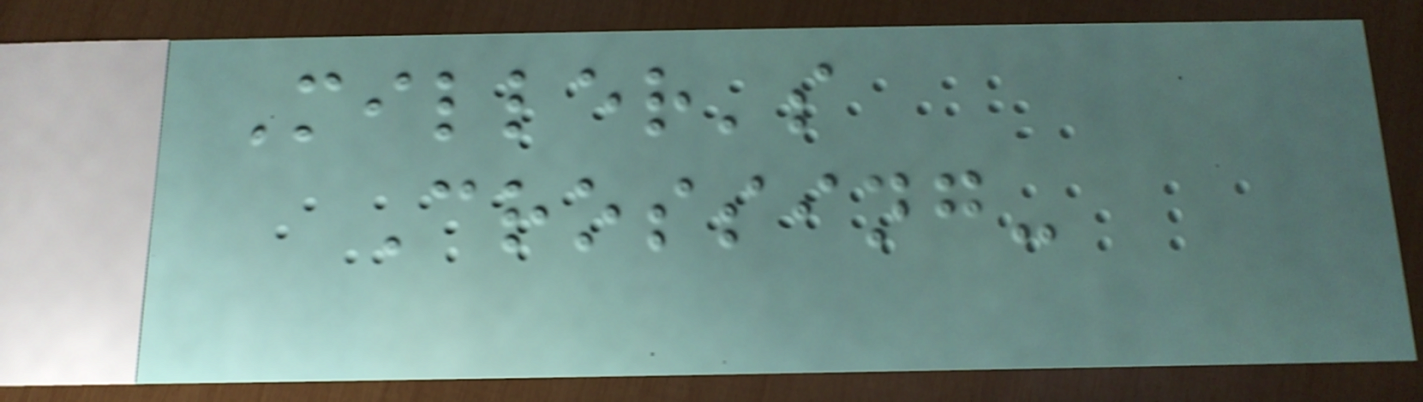Miller's
Crossing-
